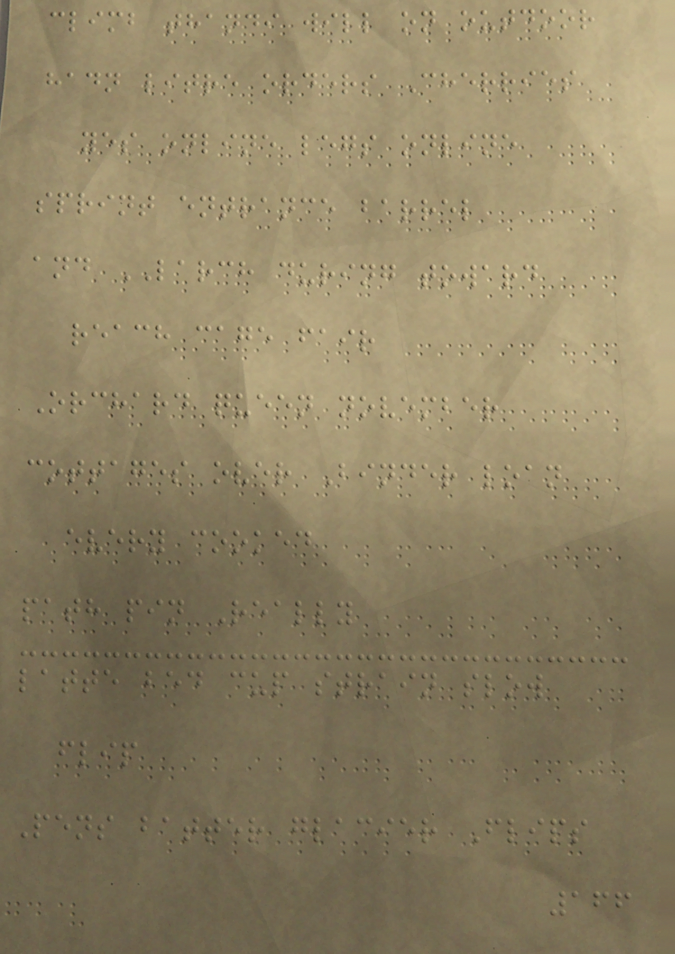climb thandi will on outdoor
hadn litre orders Cherries
yes online legs online
sprint entrance barrel
and LARCH during toward
reach cage fair
Orchard queen november
cottages over Binder loan
every cooked
path pin Really
latte bed cup strain slow
flip
Pens batter glacier Flips
166
